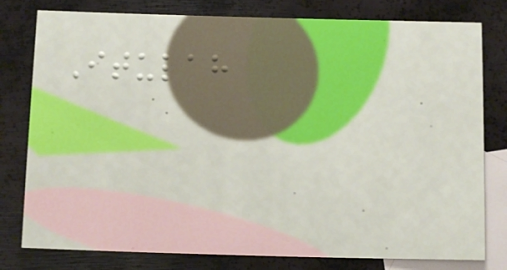Itulah
